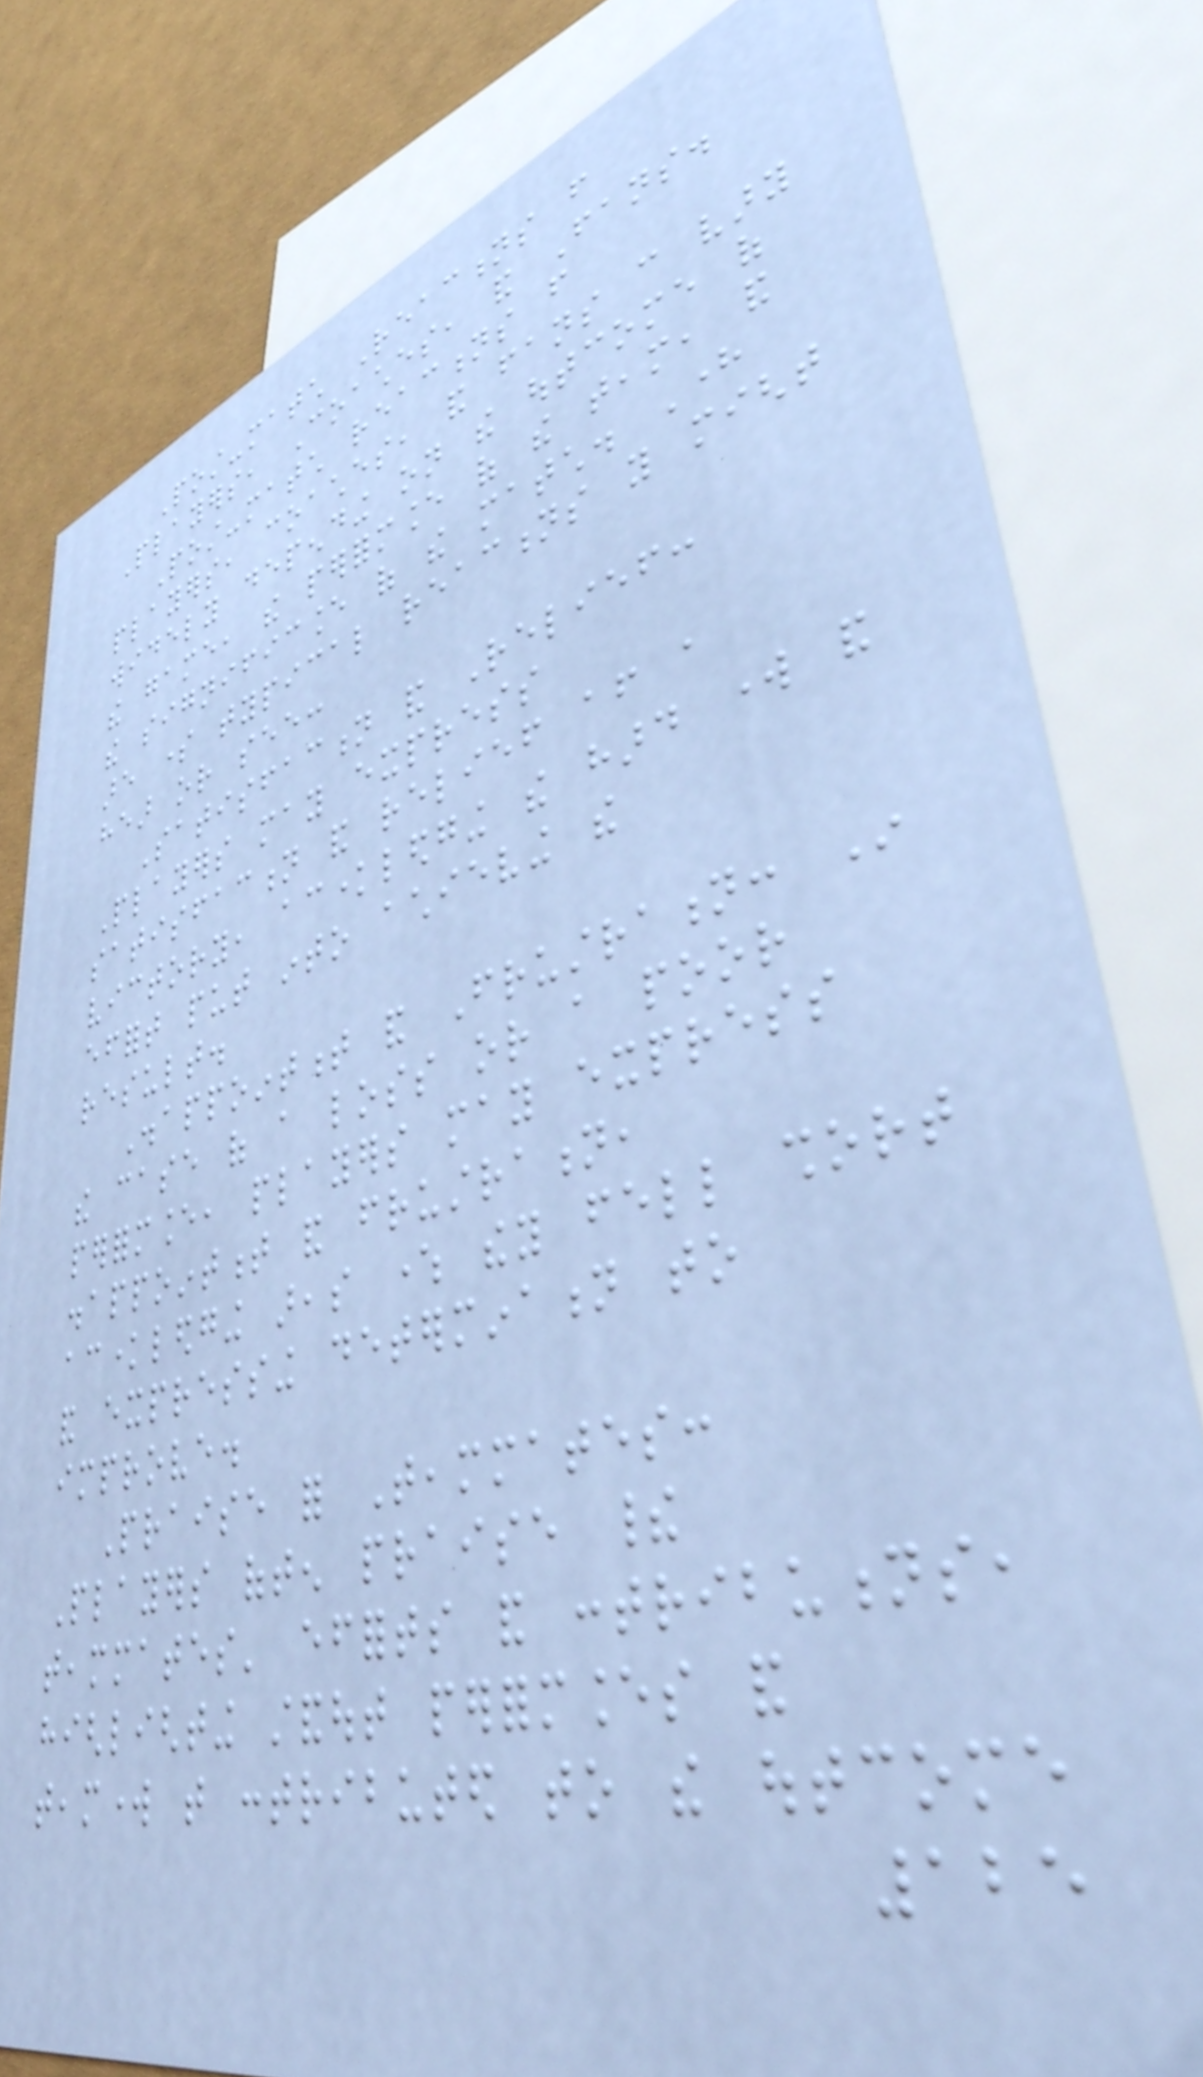Post-match Reactions from
Players, Coaches, and Fans.
Post-match reactions from
players, coaches, and fans can vary
widely depending on the outcome of
the game, the performance of the team, and
the significance of the match. Here
are some typical reactions you might
hear or see:
Satisfaction and Relief:
Players may express
satisfaction and relief after a
victory, acknowledging the hard work and
effort put into achieving the
result.
Disappointment and Frustration: In
the case of a loss or a poor
performance, players may express
disappointment and frustration,
acknowledging areas where they fell short
and expressing determination to
improve.
Praise for Teammates:
Players often praise their
teammates' efforts and contributions,
highlighting standout performances and
teamwork that contributed to the outcome
125
